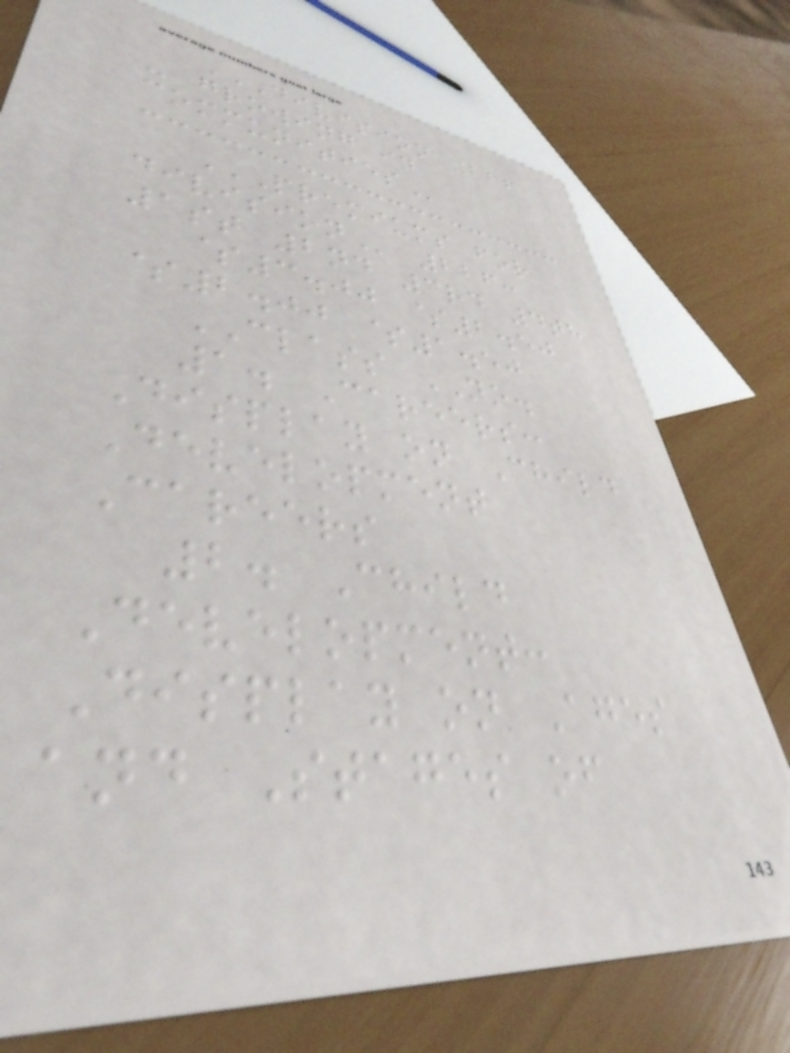DIVISION 226
- GROWING IN
COMMUNITIES
PREMIUMS FOR
DIVISION 226:
1st 2nd 3rd 4th
$3.00 $2.50
$2.00 $1.50
CLASS NO.
1. Careers:
Display on Child
Development
Careers
2. Child
Development:
Display on Ages
and Stages of
